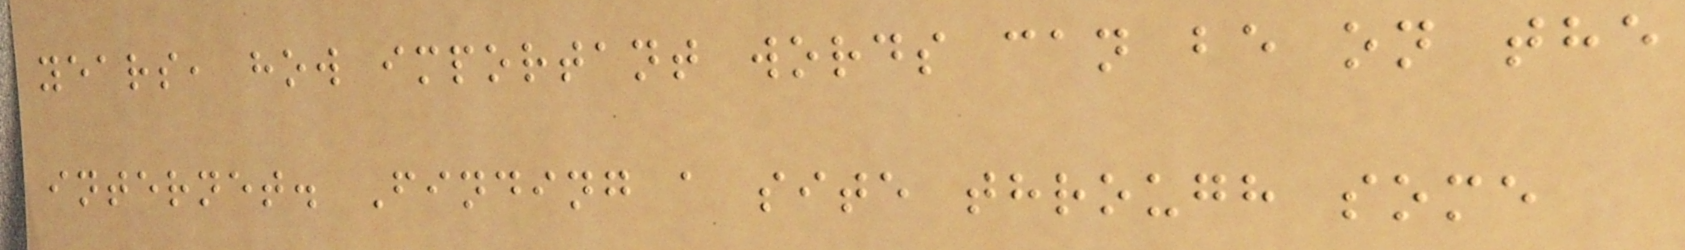years, how important words can be on the
internet. Finding a site through some
